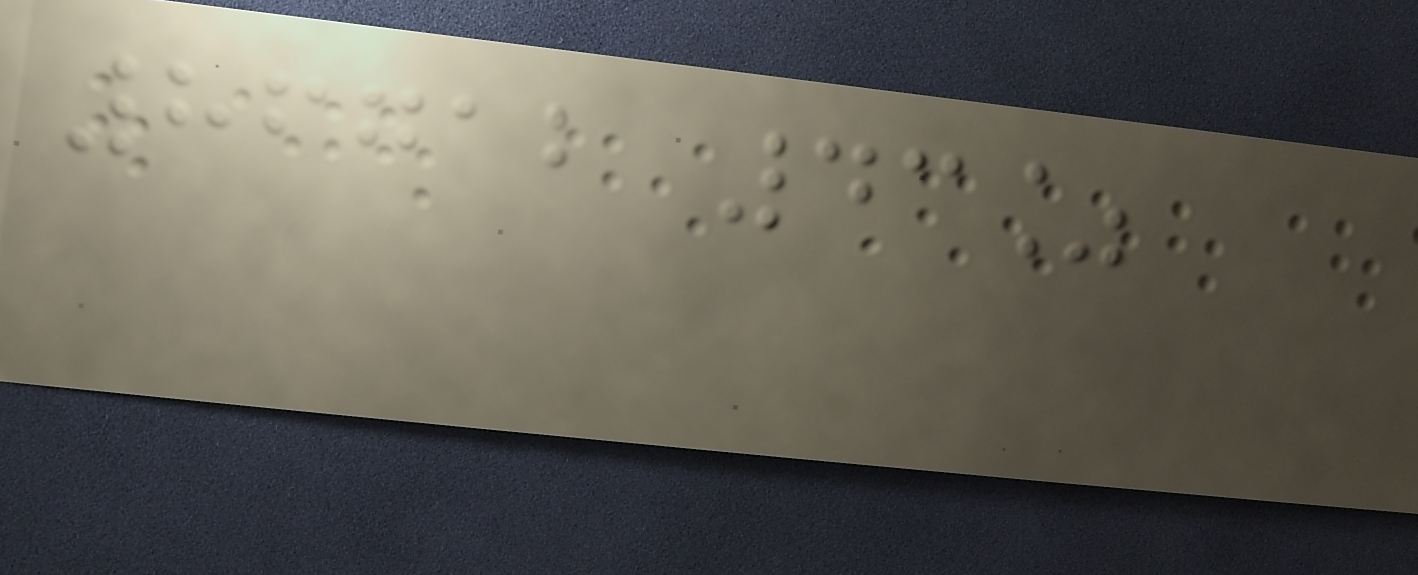86712 43%
